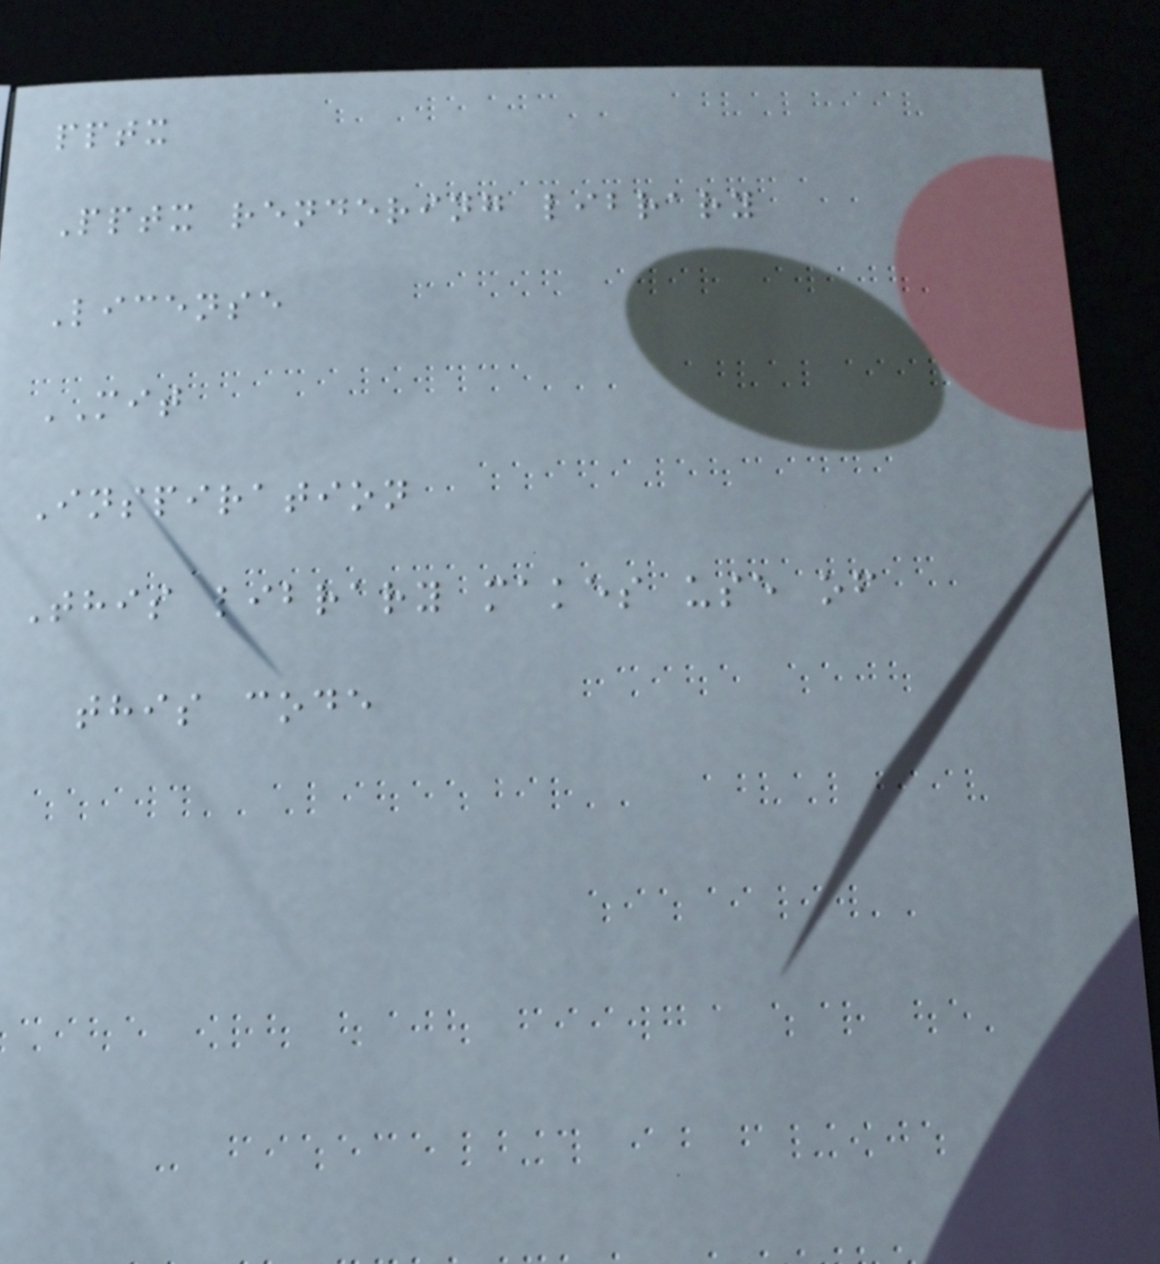pptx
Pptx rendering library
License
MIT
Inspiration
This library makes use of
this code
